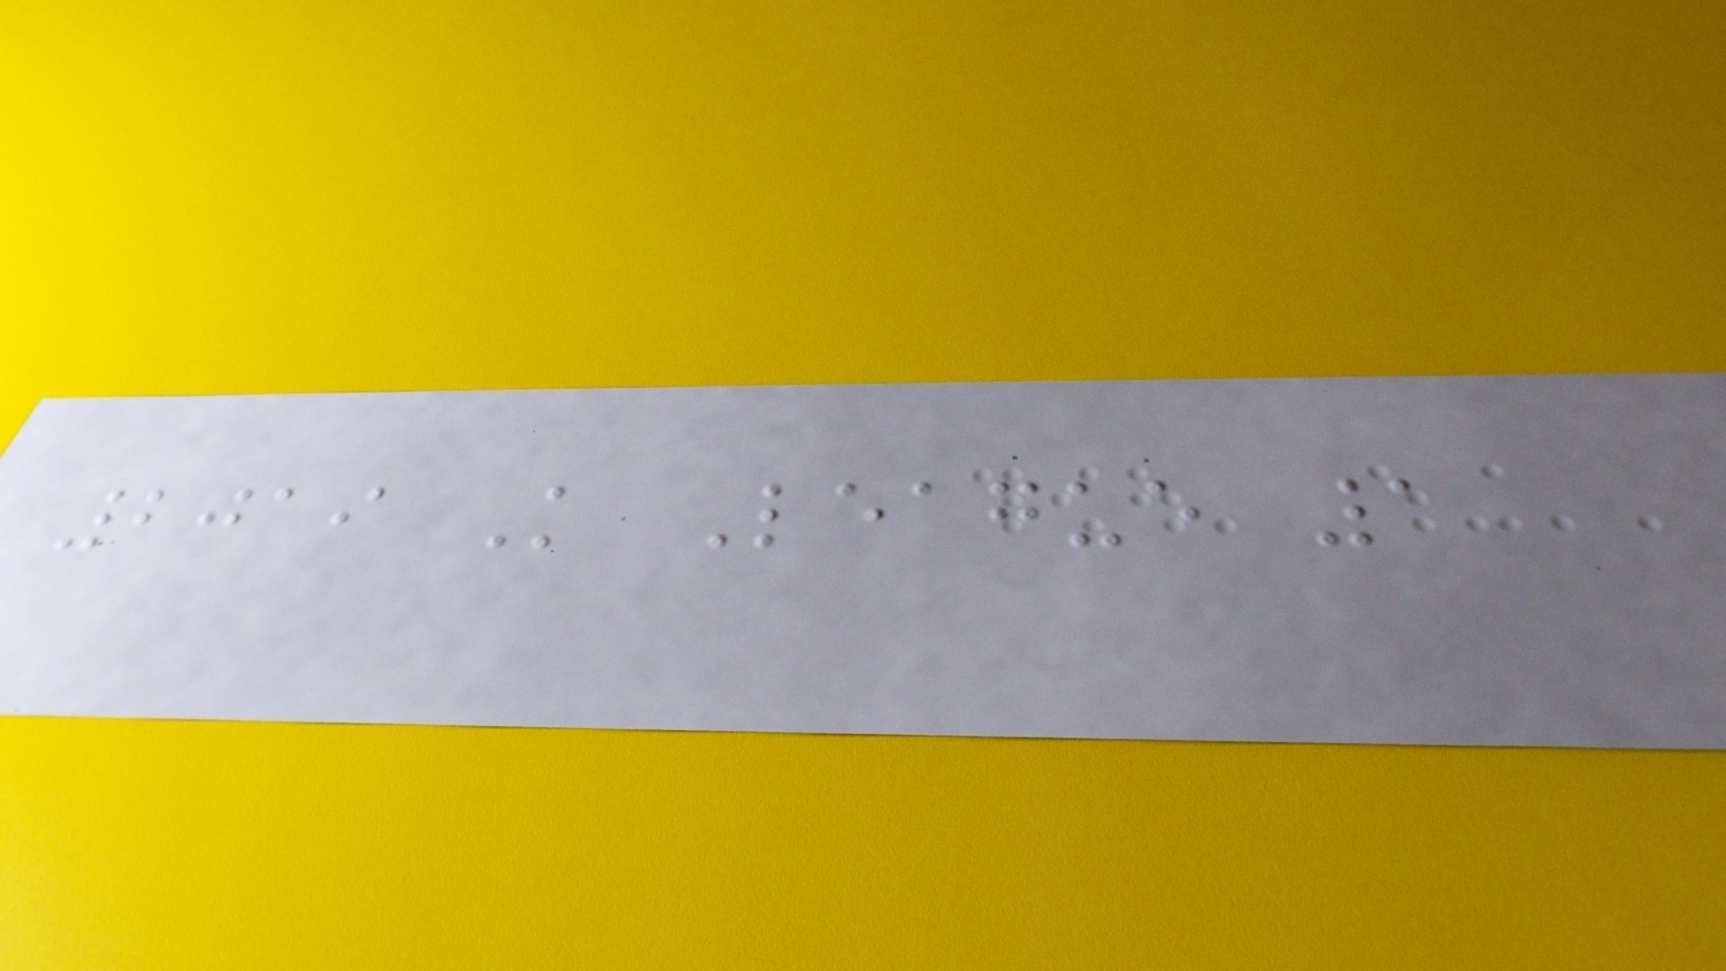2019 K League 1
